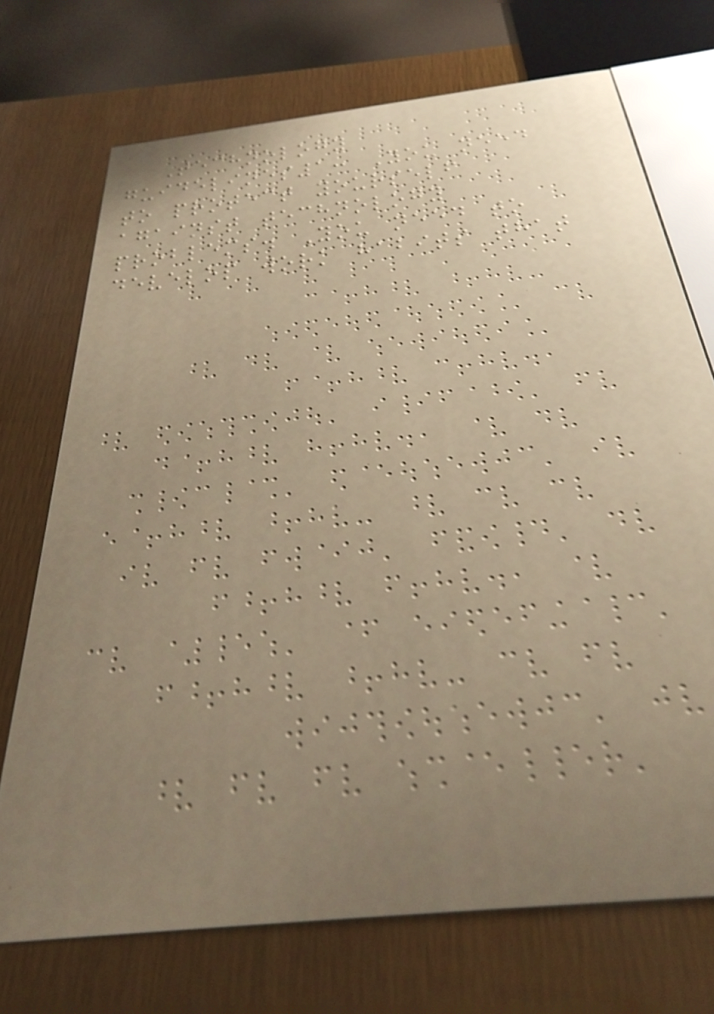Technology
guidelines1: You need
to protect yourself
against technology
problems. You need to
develop work habits that
